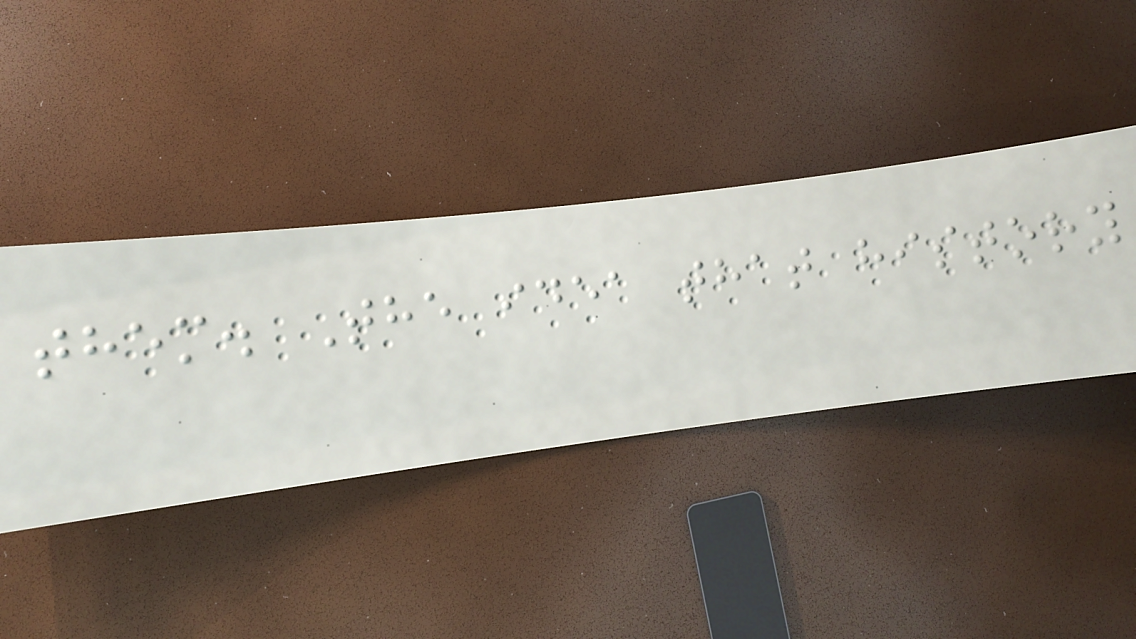them. The idea that history
